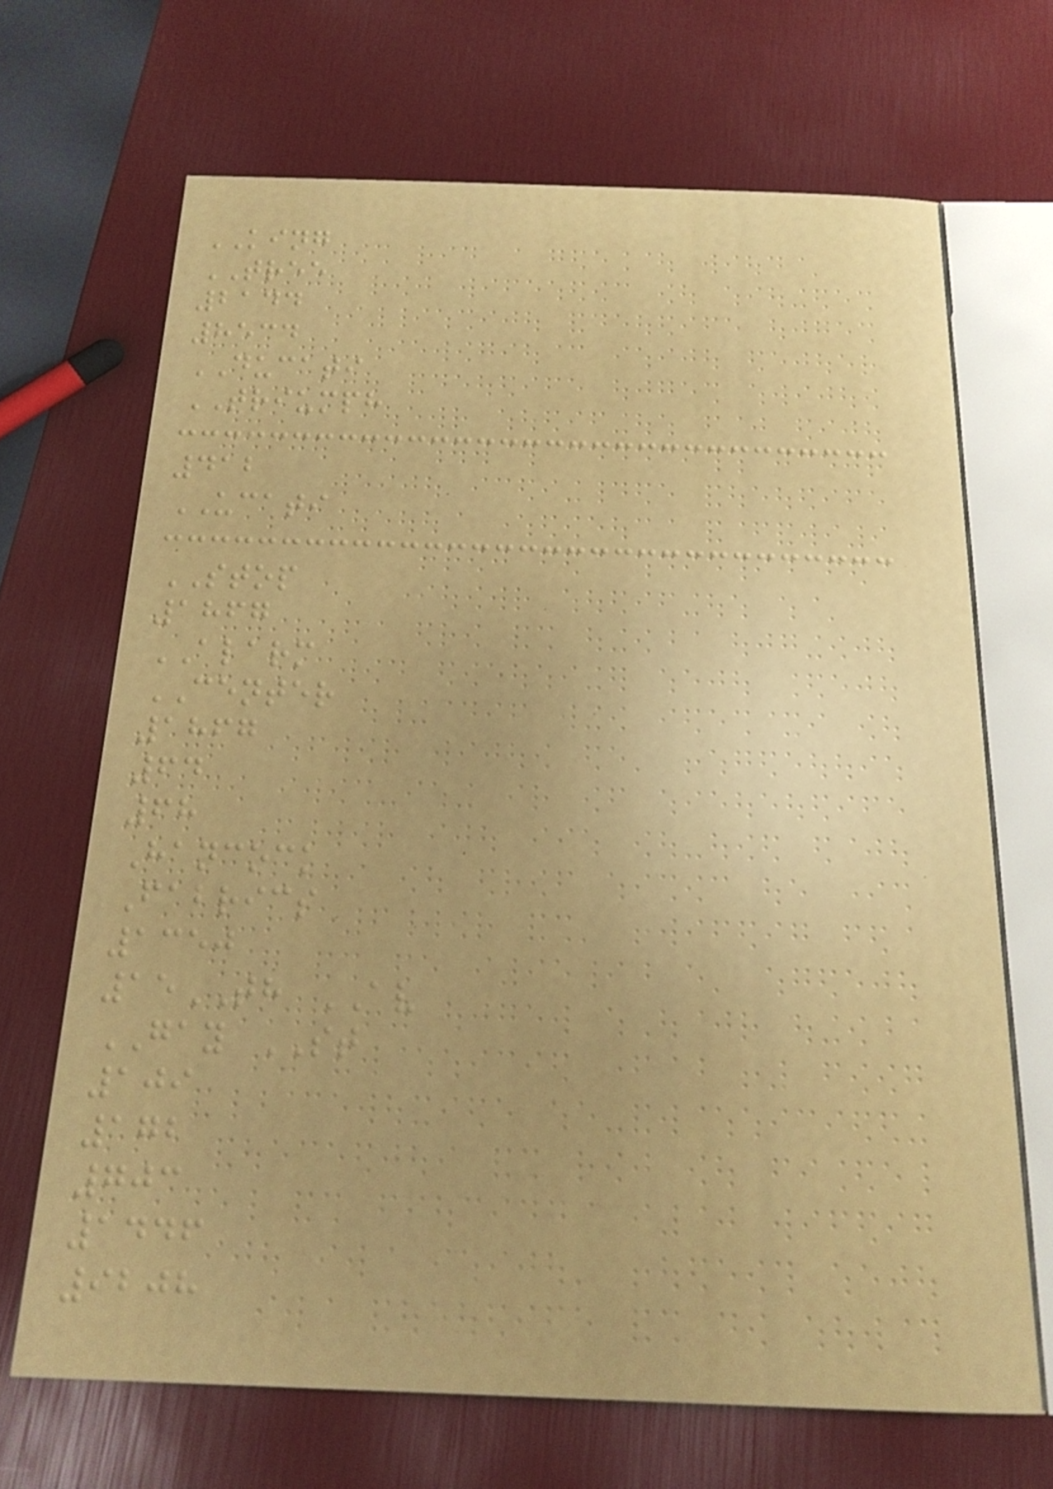KING
TREE
2144
8534
DUCATI
TRIUMPH
412
UCATI
STOP
1867
ALARM
CENTER
1867
64
68
Hancock
Fabrics
1350
15TH AV
GAY ST
109
172
703
1446
9208
